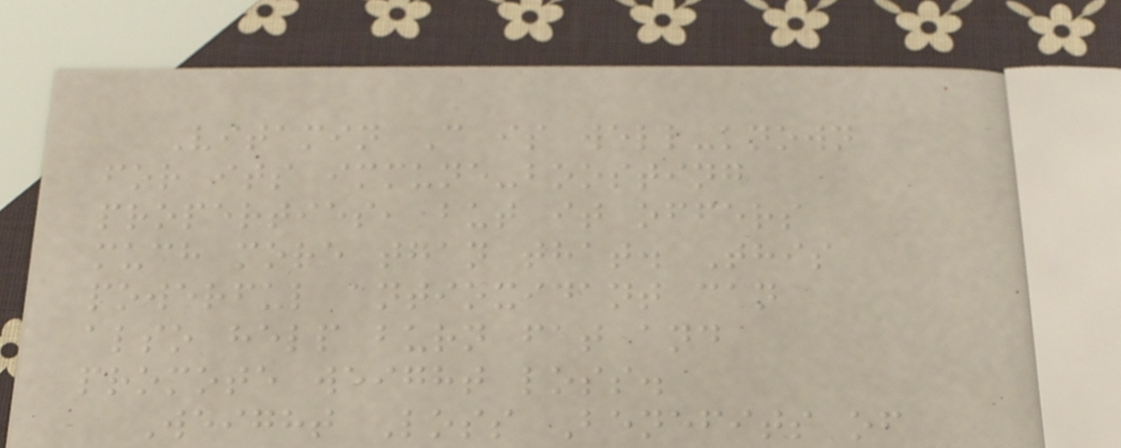Vitamin C is well-known
for its immune-boosting
properties, but it offers
much more than that. This
powerful antioxidant can
also help burn fat and
promote weight loss.
Weight Loss Benefits of
